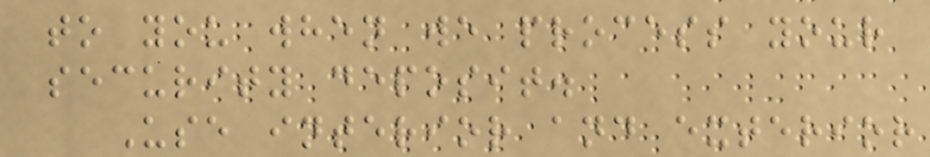to you when we process your
security deposit.
Use interior and exterior
